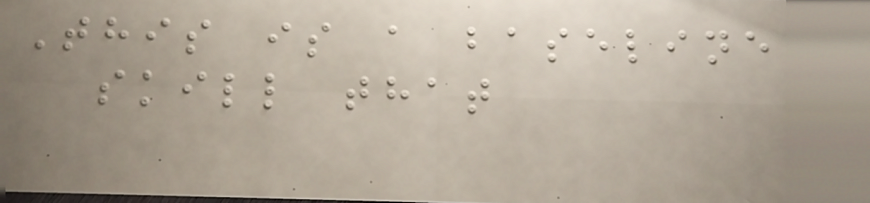This is a baseline
skill that
